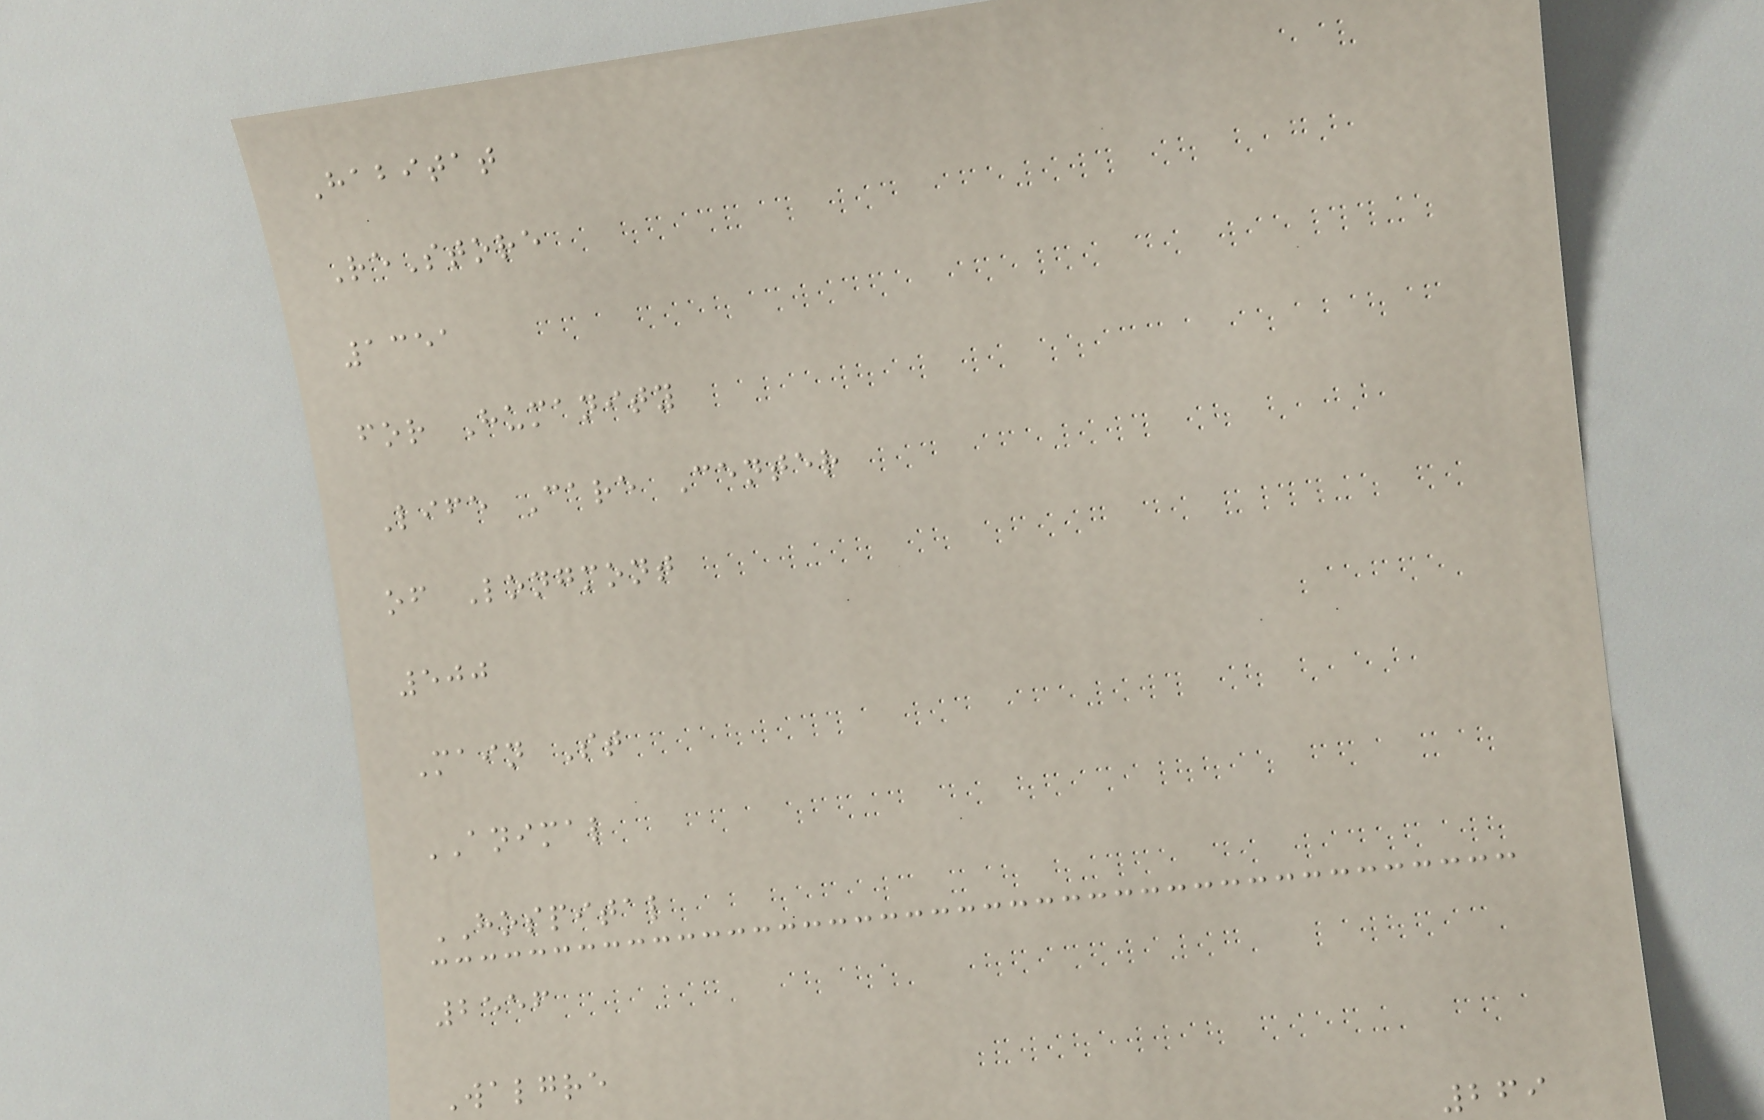Habitat
ReStore
1351
for Humanity
Life Care Center
of Longmont
500
Main St
ANIMAL
HOSPITAL
2556
Walgre
269
